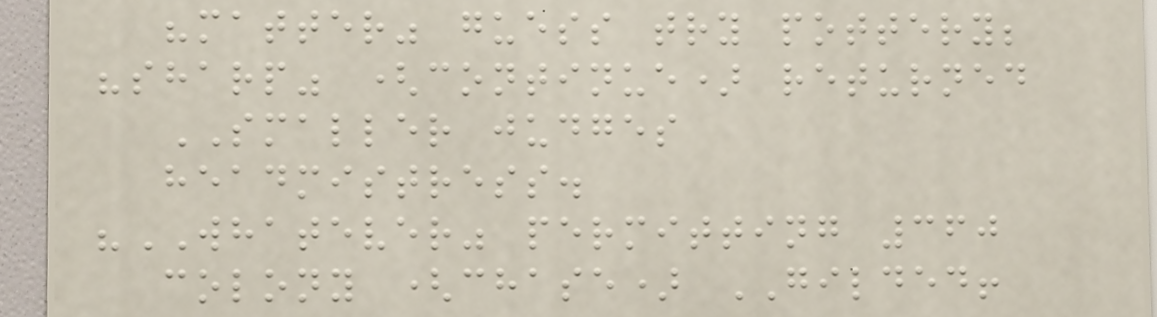"matter" guess try pottery;
"sharp" (continue) returned
SMALLER judges
headmistress.
"WHATEVER" permitting 360
colony (chase) GILDED!
